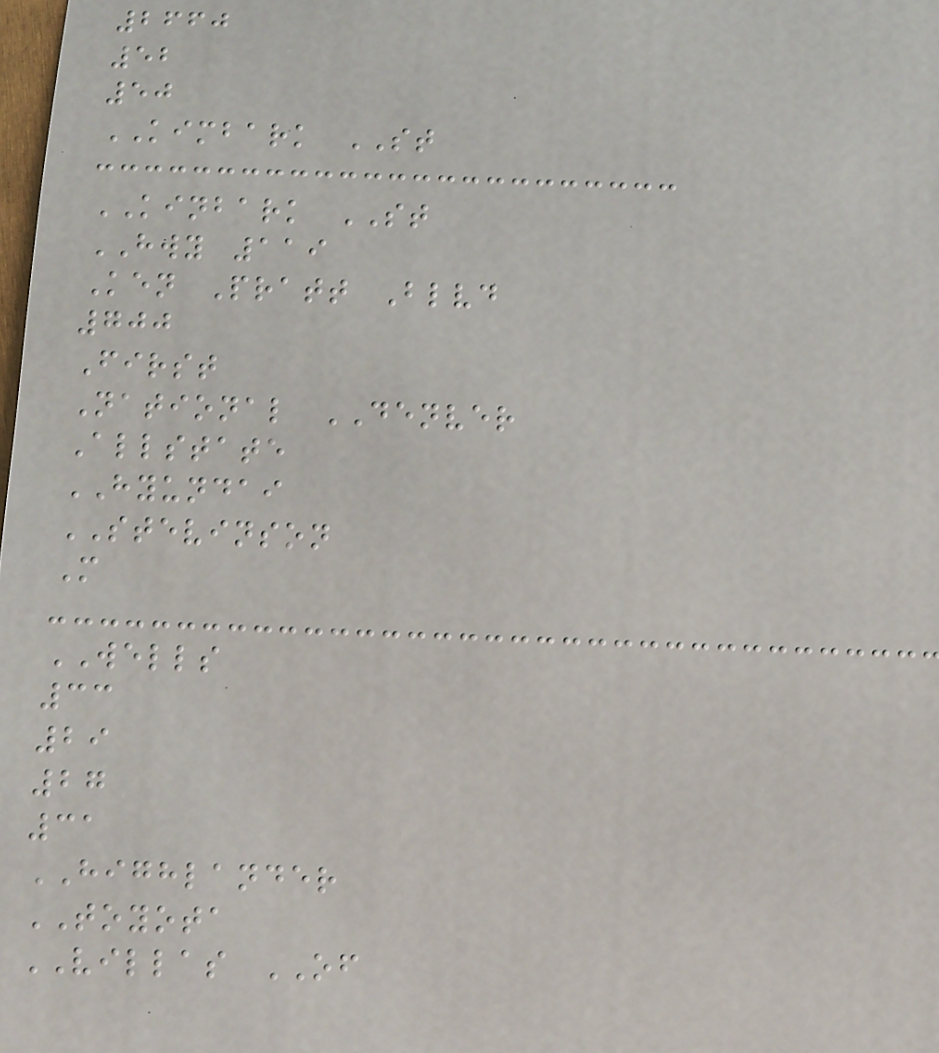2660
52
50
KIMBARK ST
KINBARK ST
HWY 119
Ken Pratt Blvd
700
First
National DENVER
Allstate
HYUNDAI
STEVINSON
M
WELLS
33
29
27
31
HIGHLANDER
TOYOTA
VILLAS OF
